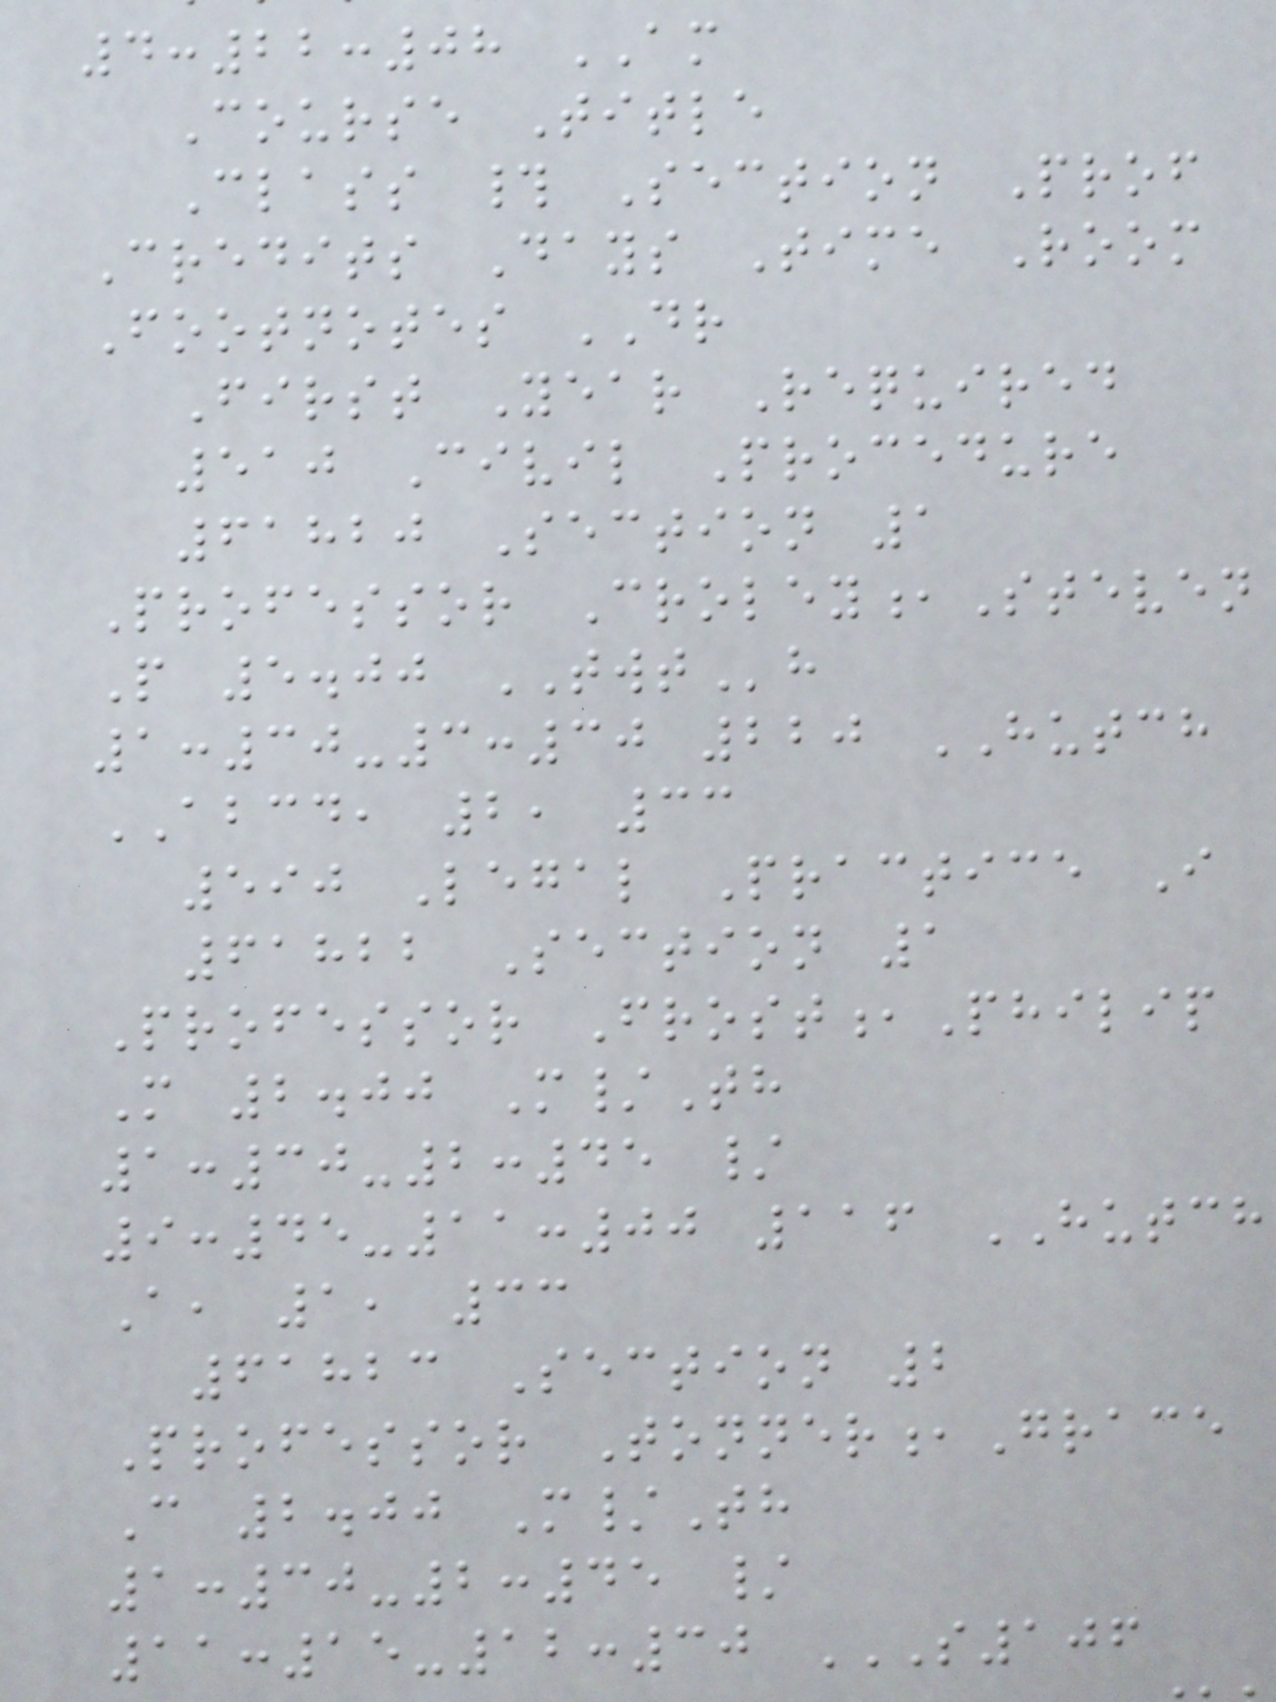4:22:08 AM
Course Title
Class # Section Prof
Credits Days Time Room
Footnotes DR
First Year Required
510 Civil Procedure
61820 Section 1
Professor Croley,Steven
P 5.00 TWTh
1:30-3:30 220 HUTCH
ABCD, 2, 33
590 Legal Practice I
61822 Section 1
Professor Frost,Philip
M 2.00 M/Th
1:30-2:45 /
9:45-11:00 116 HUTCH
A, 1, 33
61823 Section 2
Professor Tonner,Grace
C 2.00 M/Th
1:30-2:45 /
11:15-12:30 S106
